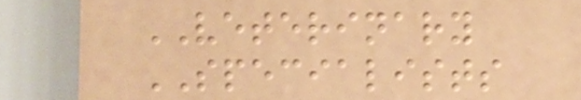VETERINARY
SPECIALISTS
